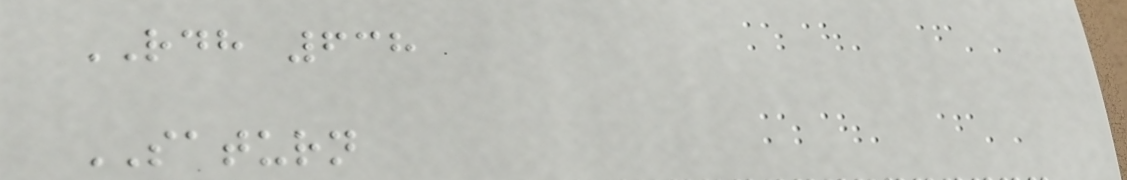RDH 638
SATURN
